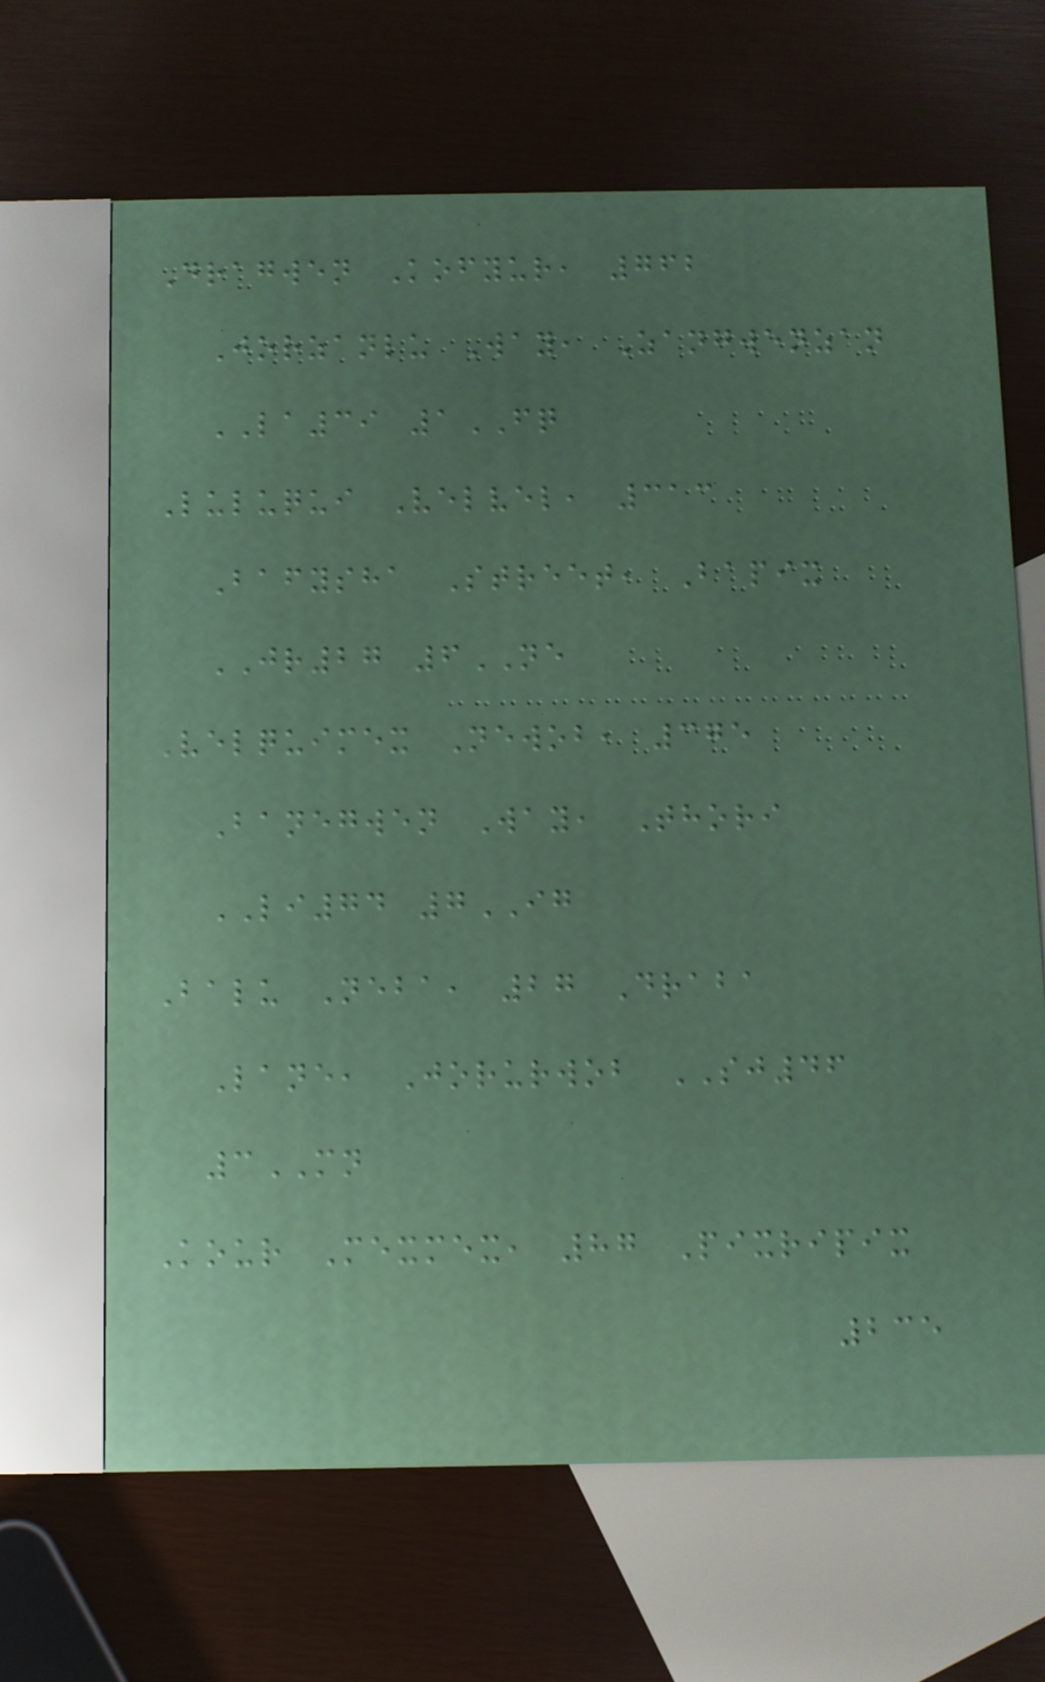Dragwen Kofyur, 762
Jorzanlu Way, Zangwenzan
LA39 1FQ
Luluqui Velvel, 313
Bafysha Street, Bapix
JR27 6NE
Velquimex Newob, 375
Banegwen Way, Thori
LI74 7IG
Balu Neba, 27 Draba
Lane, Jorurwob SJ46
3MN
Kour Mexmex, 87 Pixripix
235
